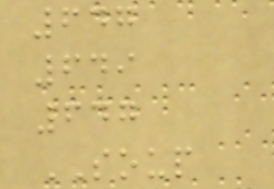647
649
647
SOUP
